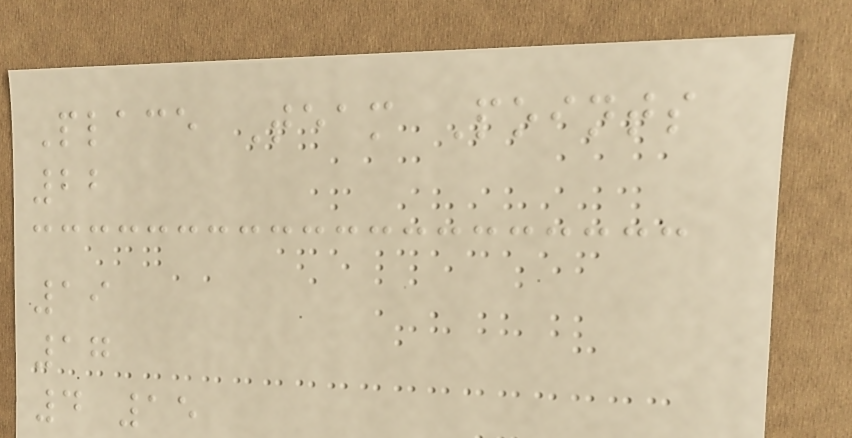Place Team Points
22
19
17
4 15
